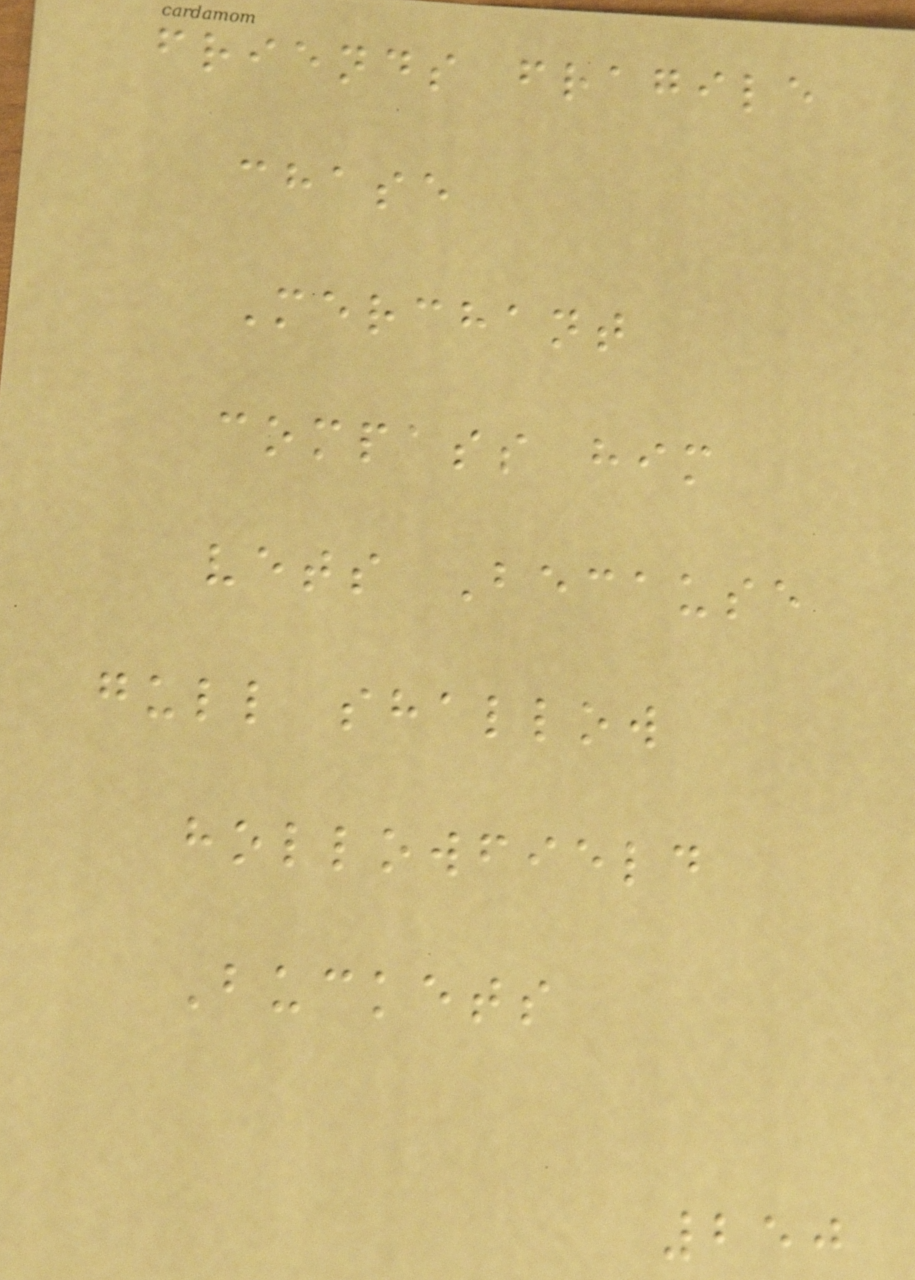friends fragile
chase
Merchant
compass him
vets Because
gull shallow
hollowfield
Buckets
250
